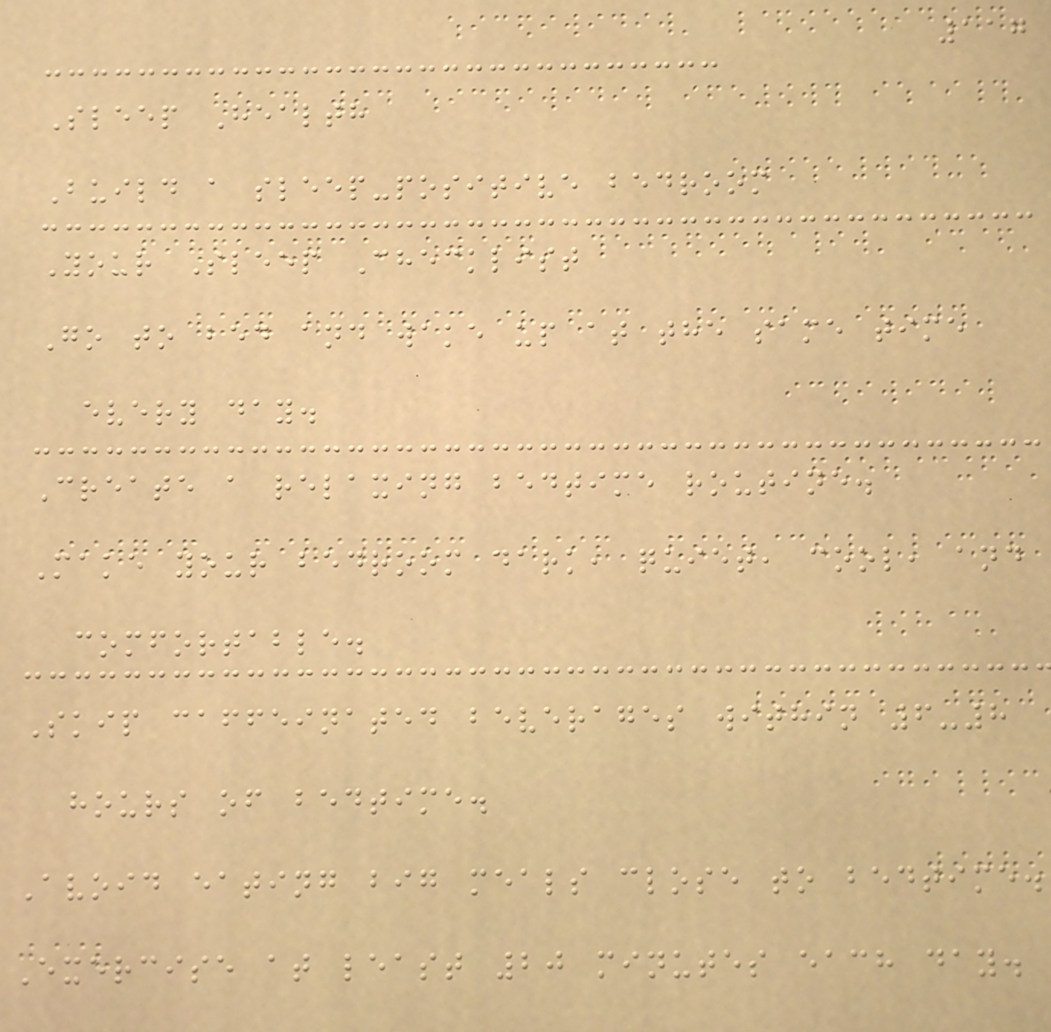117
Sleep Health
Build a sleep-positive bedroom
Your Sleep Checklist
Go to bed and wake up at the same time
every day.
Create a relaxing bedtime routine.
Make your bedroom dark, quiet, cool, and
comfortable.
Skip caffeinated beverages within 6-8
hours of bedtime.
Avoid eating big meals close to bedtime.
Exercise at least 20 minutes each day.
